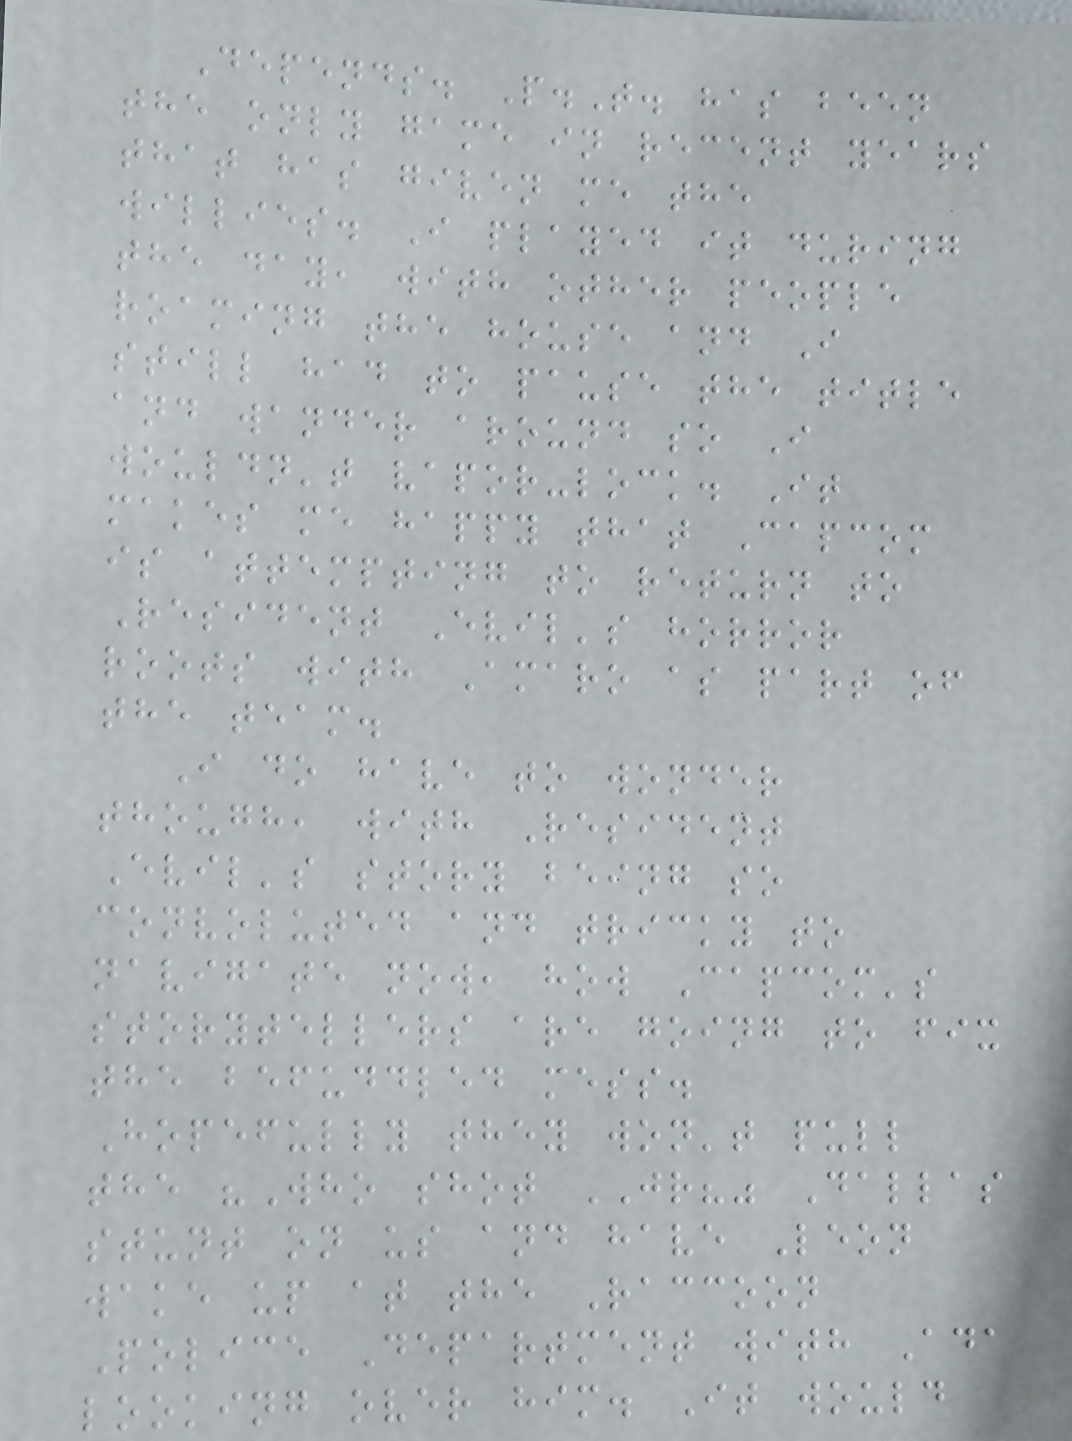Depends. P.T. has been
the only game in recent years
that has given me the
willies. I played it during
the day, with other people
roaming the house and I
still had to pause the title
and wander around so I
wouldn't vapor-lock. It
makes me happy that Capcom
is attempting to return to
Resident Evil's horror
roots with Amaro as part of
the team.
I do have to wonder
though, with Resident
Evil's story being so
convoluted and tricky to
navigate now, how Capcom's
storytellers are going to fix
the befuddled mess.
Hopefully they won't pull
the "Who shot JR?" Dallas
stunt on us and have Leon
wake up at the Raccoon
Police Department with Ada
looking over him. It would
